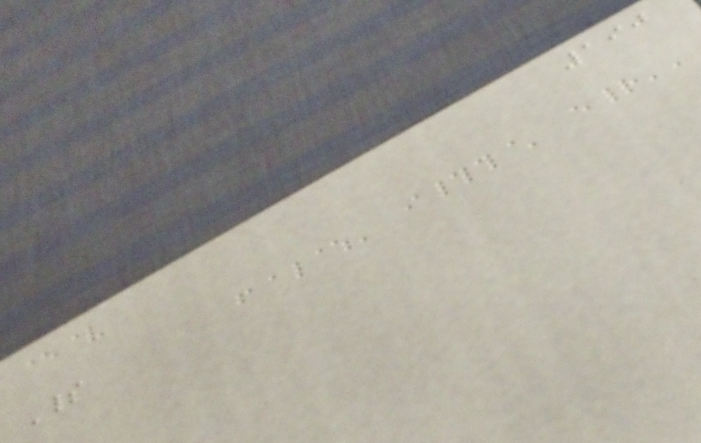190
Spirit
